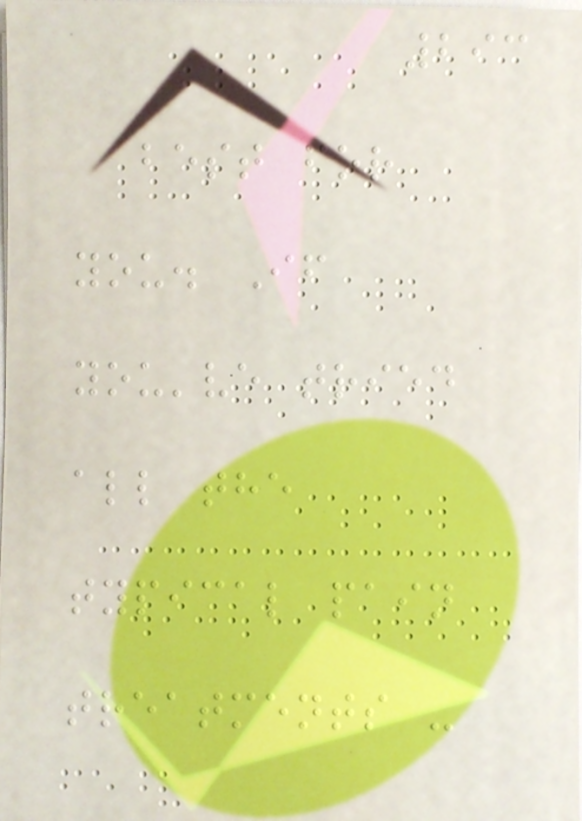293
best for
you. If
you've tried
all the
typical pain
treatments -
